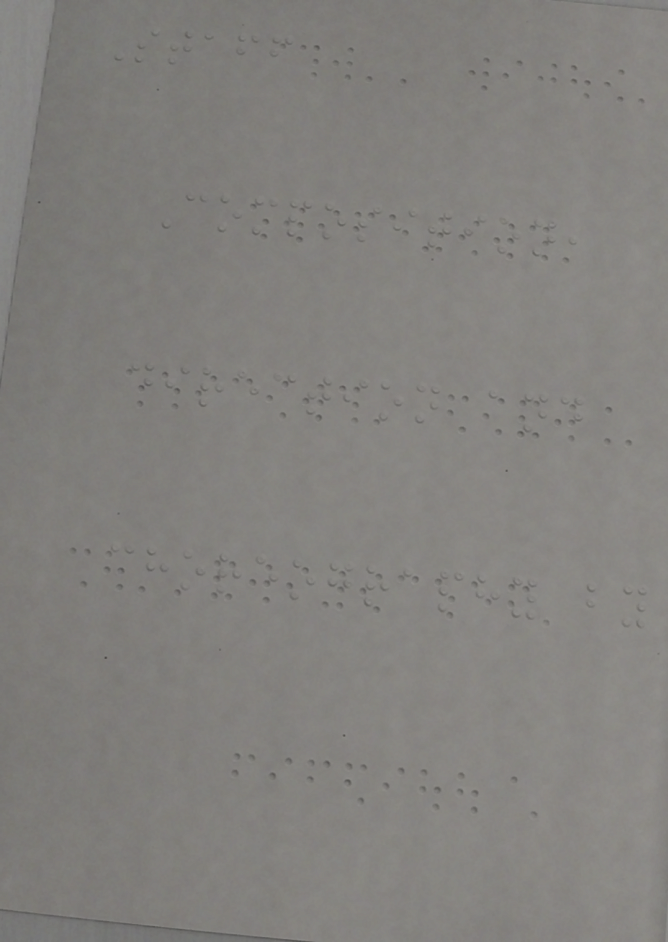Staff
Composition,
direction and
choreography by
